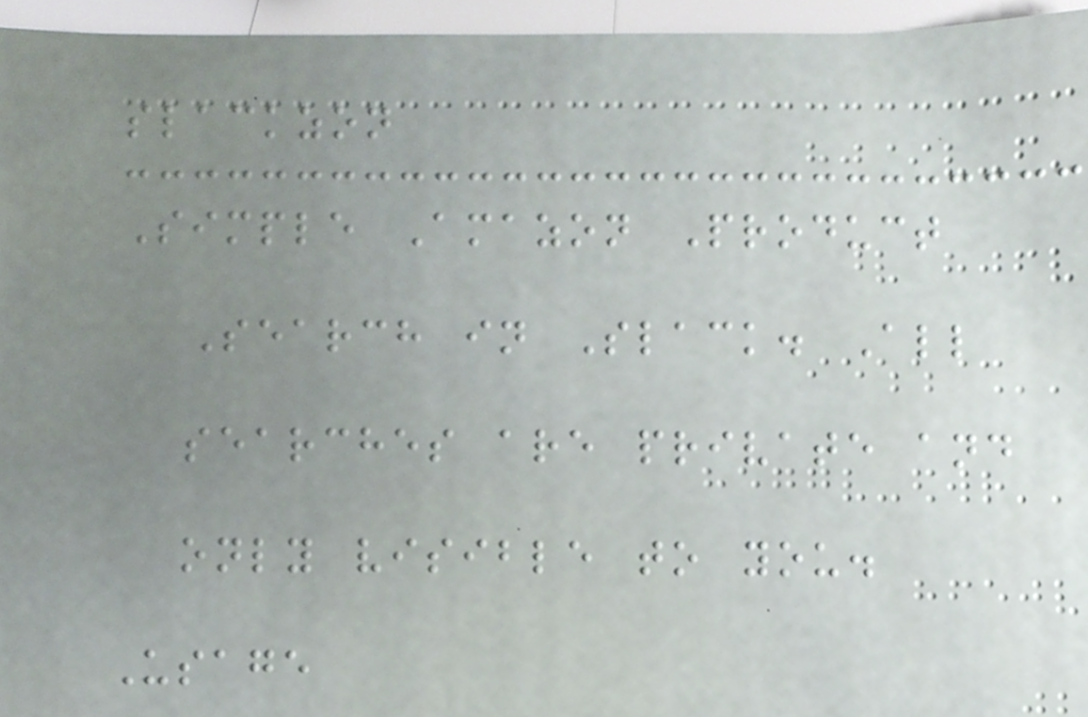slackzon
Simple Amazon Product
Search in Slack. All
searches are private and
only visible to you.
Usage
